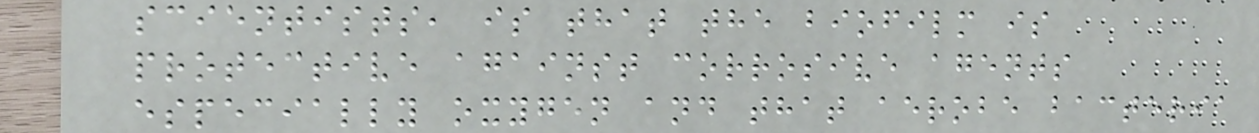scientists, is that the biofilm is
protective against corrosive agents
especially oxygen and that aerobe bacteria
